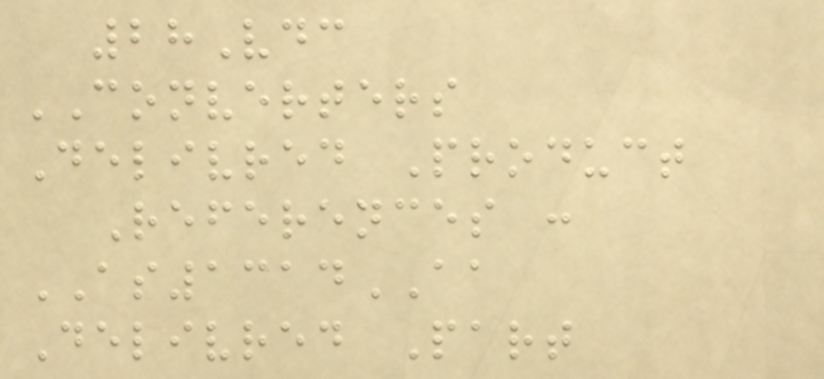28Vdc
CONVERTERS
Delivred Product
References :
AS1314AA
Delivred Part
